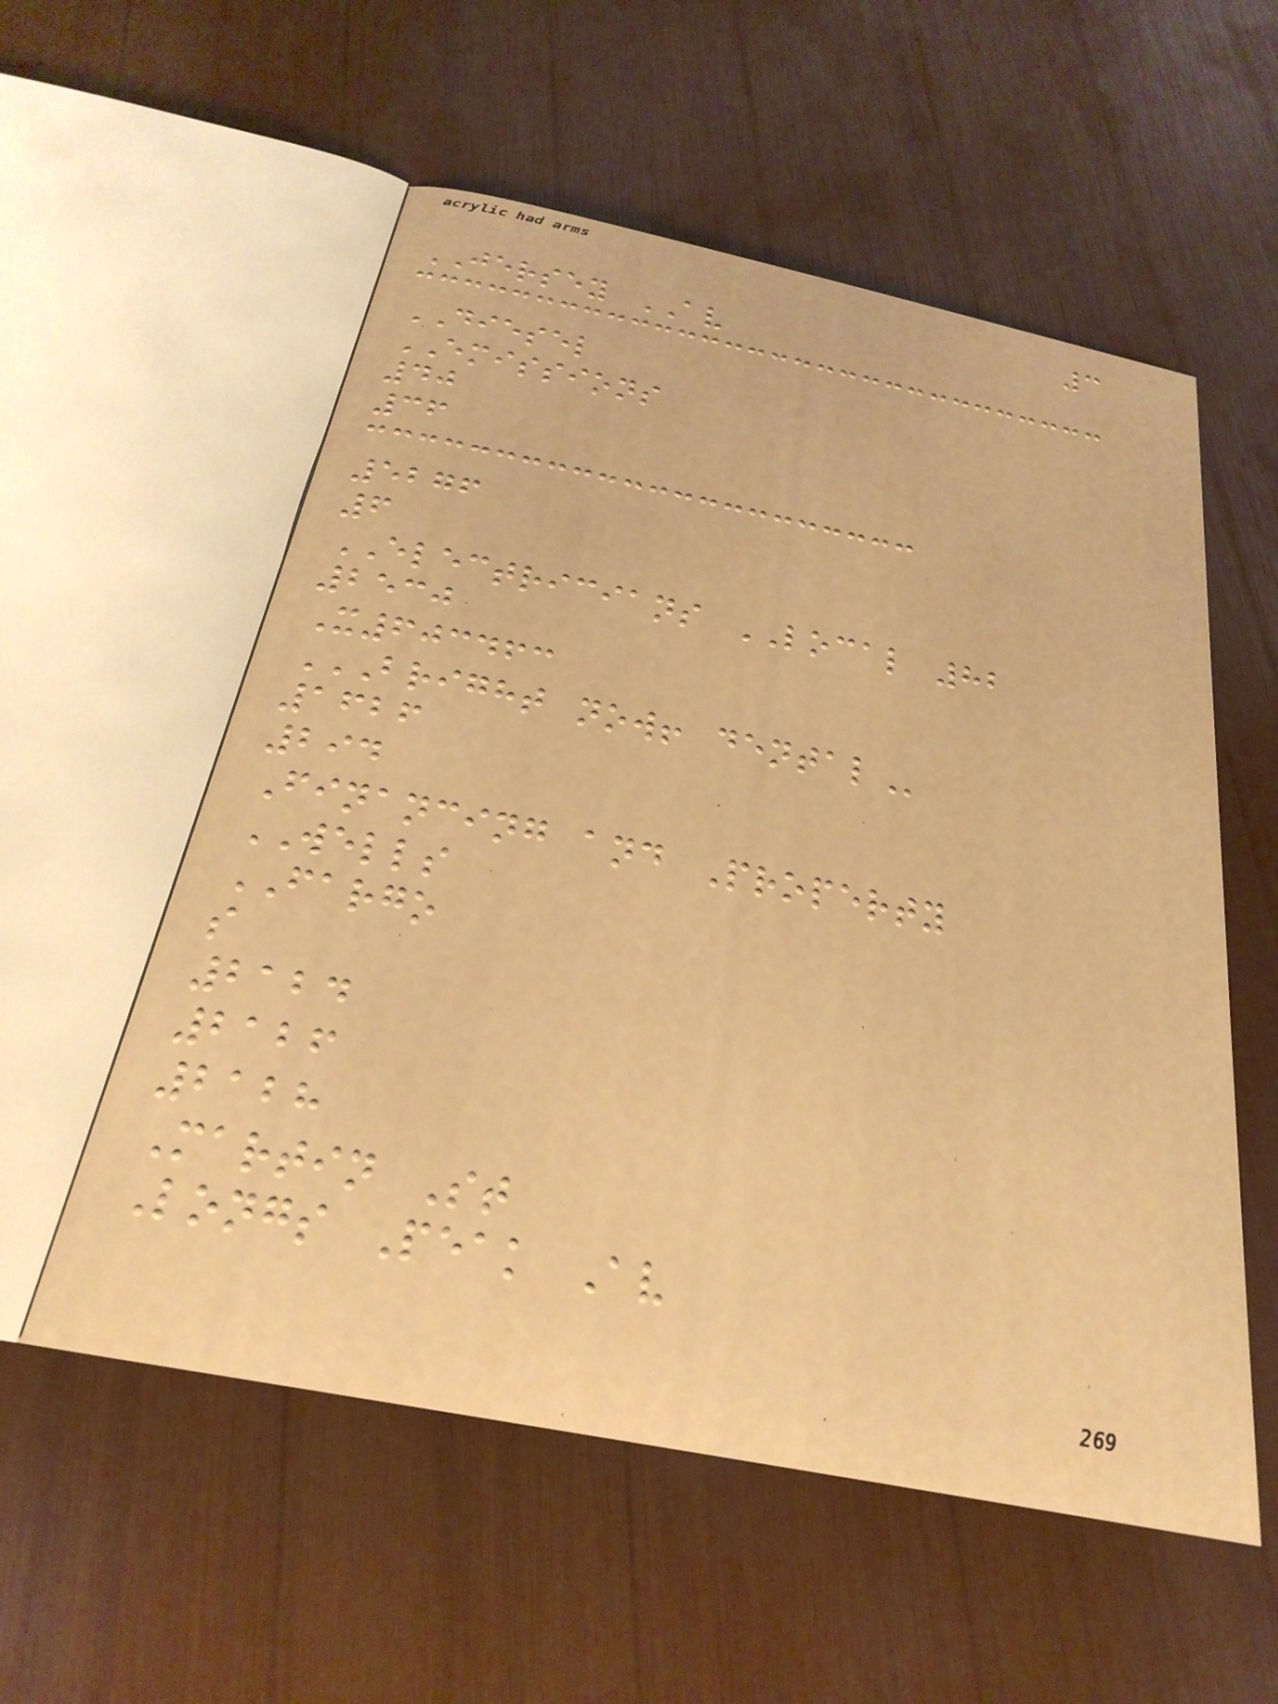3
JERSEY AV
DIESEL
EMISSIONS
40
36
5276
6
ELECTRICIANS LOCAL 82
2530
X603463
BRIGHT NOW! DENTAL
1626
294
Financing and Property
WELLS
FARGO
s
2124
2126
2128
Martin St
Longs Peak Av
